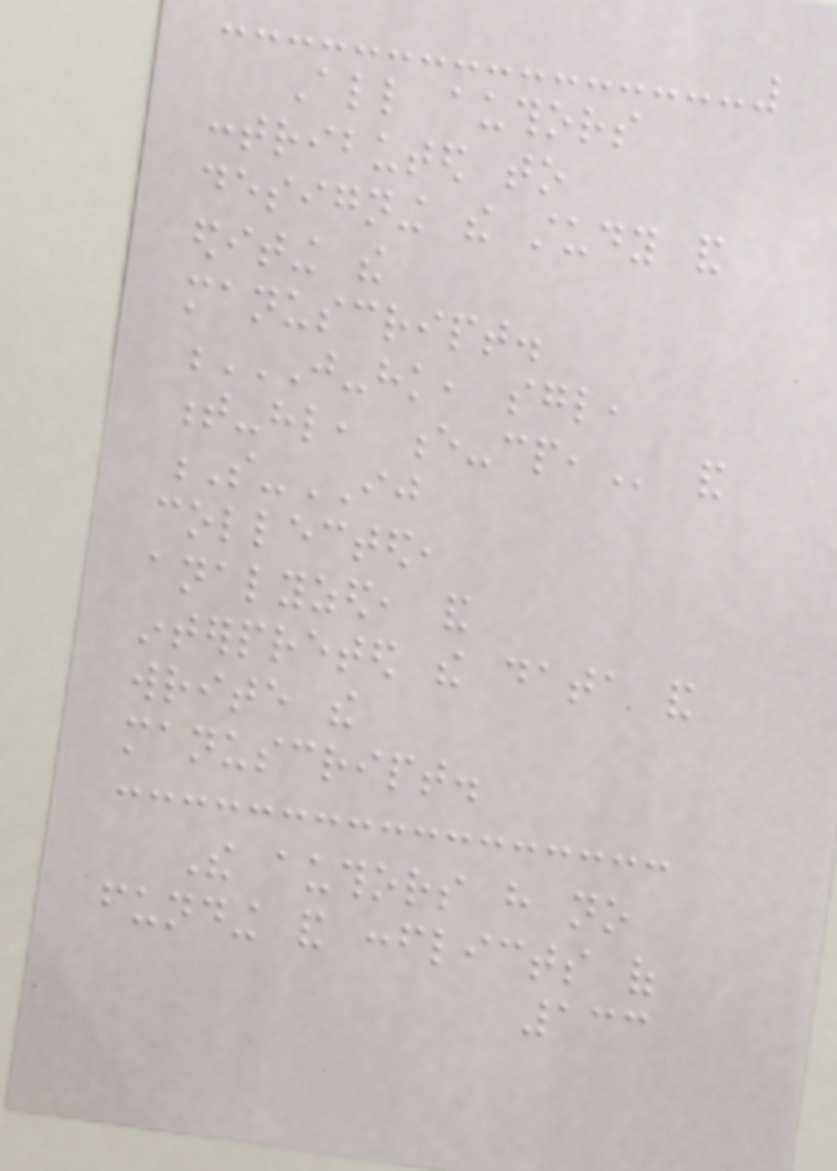All authors
contributed to
designing the study and
editing the
manuscript.
J-HK, SGL,
T-HL, E-CP, and
S-IJ
collected,
analyzed, and
interpreted the data and
write the
manuscript.
The authors have no
funding and conflicts of
133
